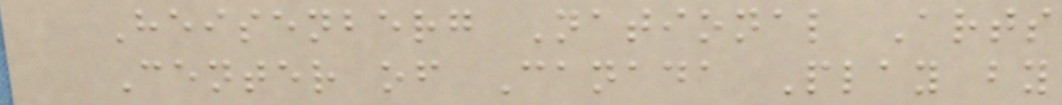Heisenberg National Arts
Center of Canada Play by
